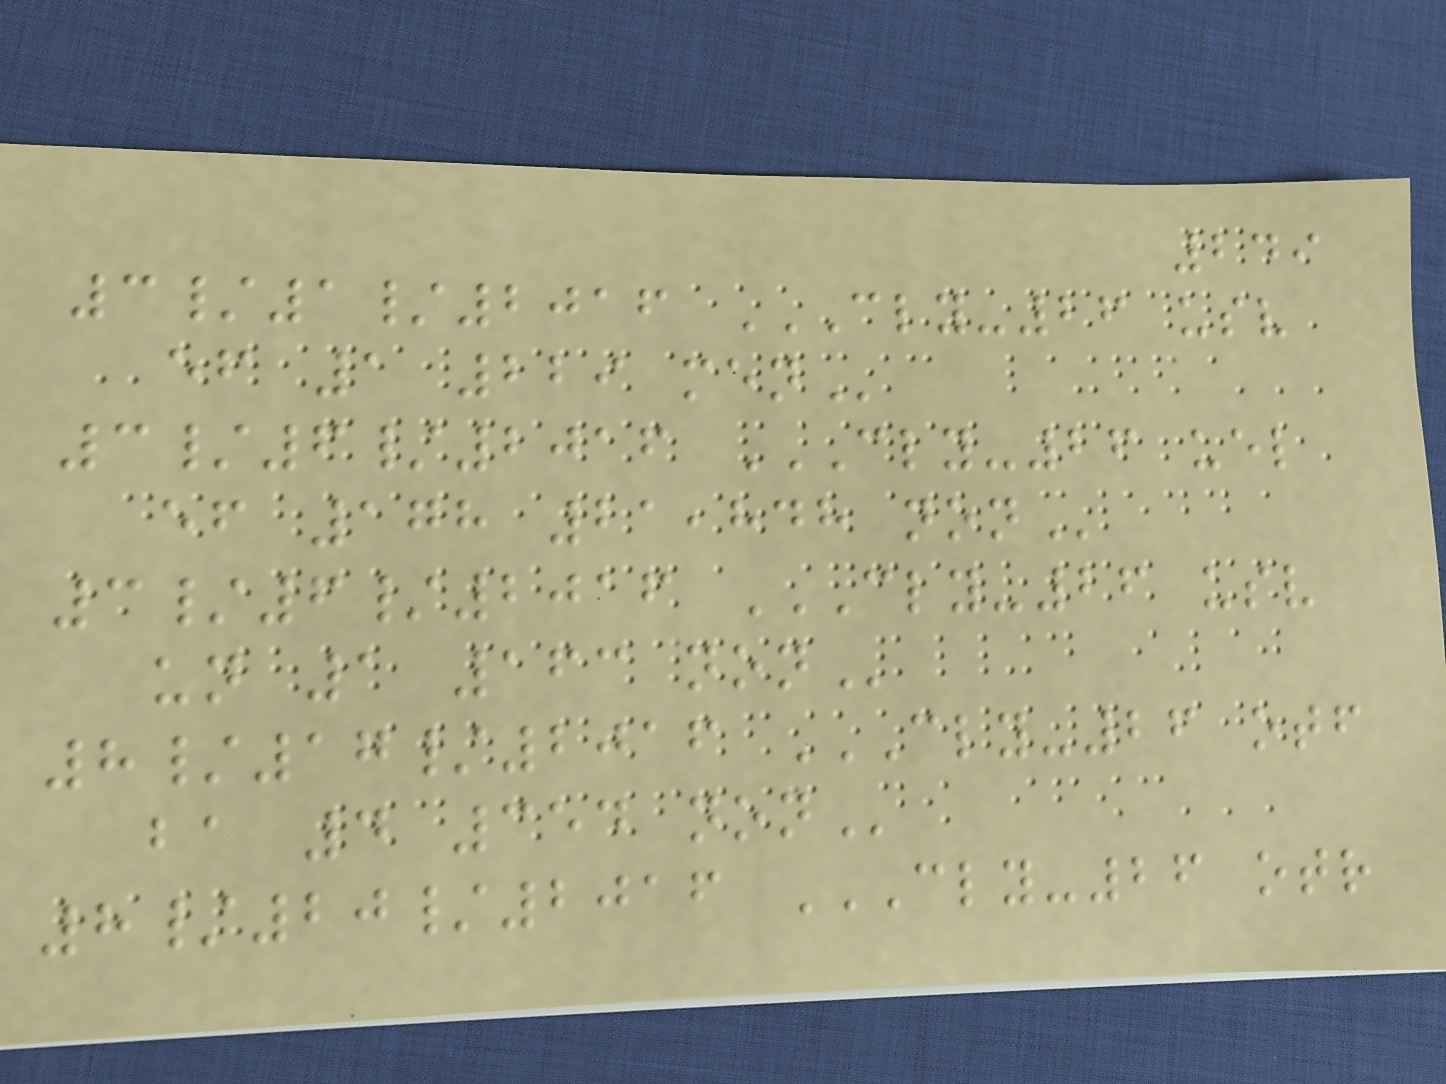249
3/1/2016 CLY-26 USV
EF 1 229 MEN
3/6/2016 CLY-26 UEL
EF 178 21,848 NON
3/6/2016 CLY-26 USV
UN 1 163 NON
8/17/2016 CLY-26 OTF
BA 4 354 NON
8/20/2016 CLY-26 OTR
